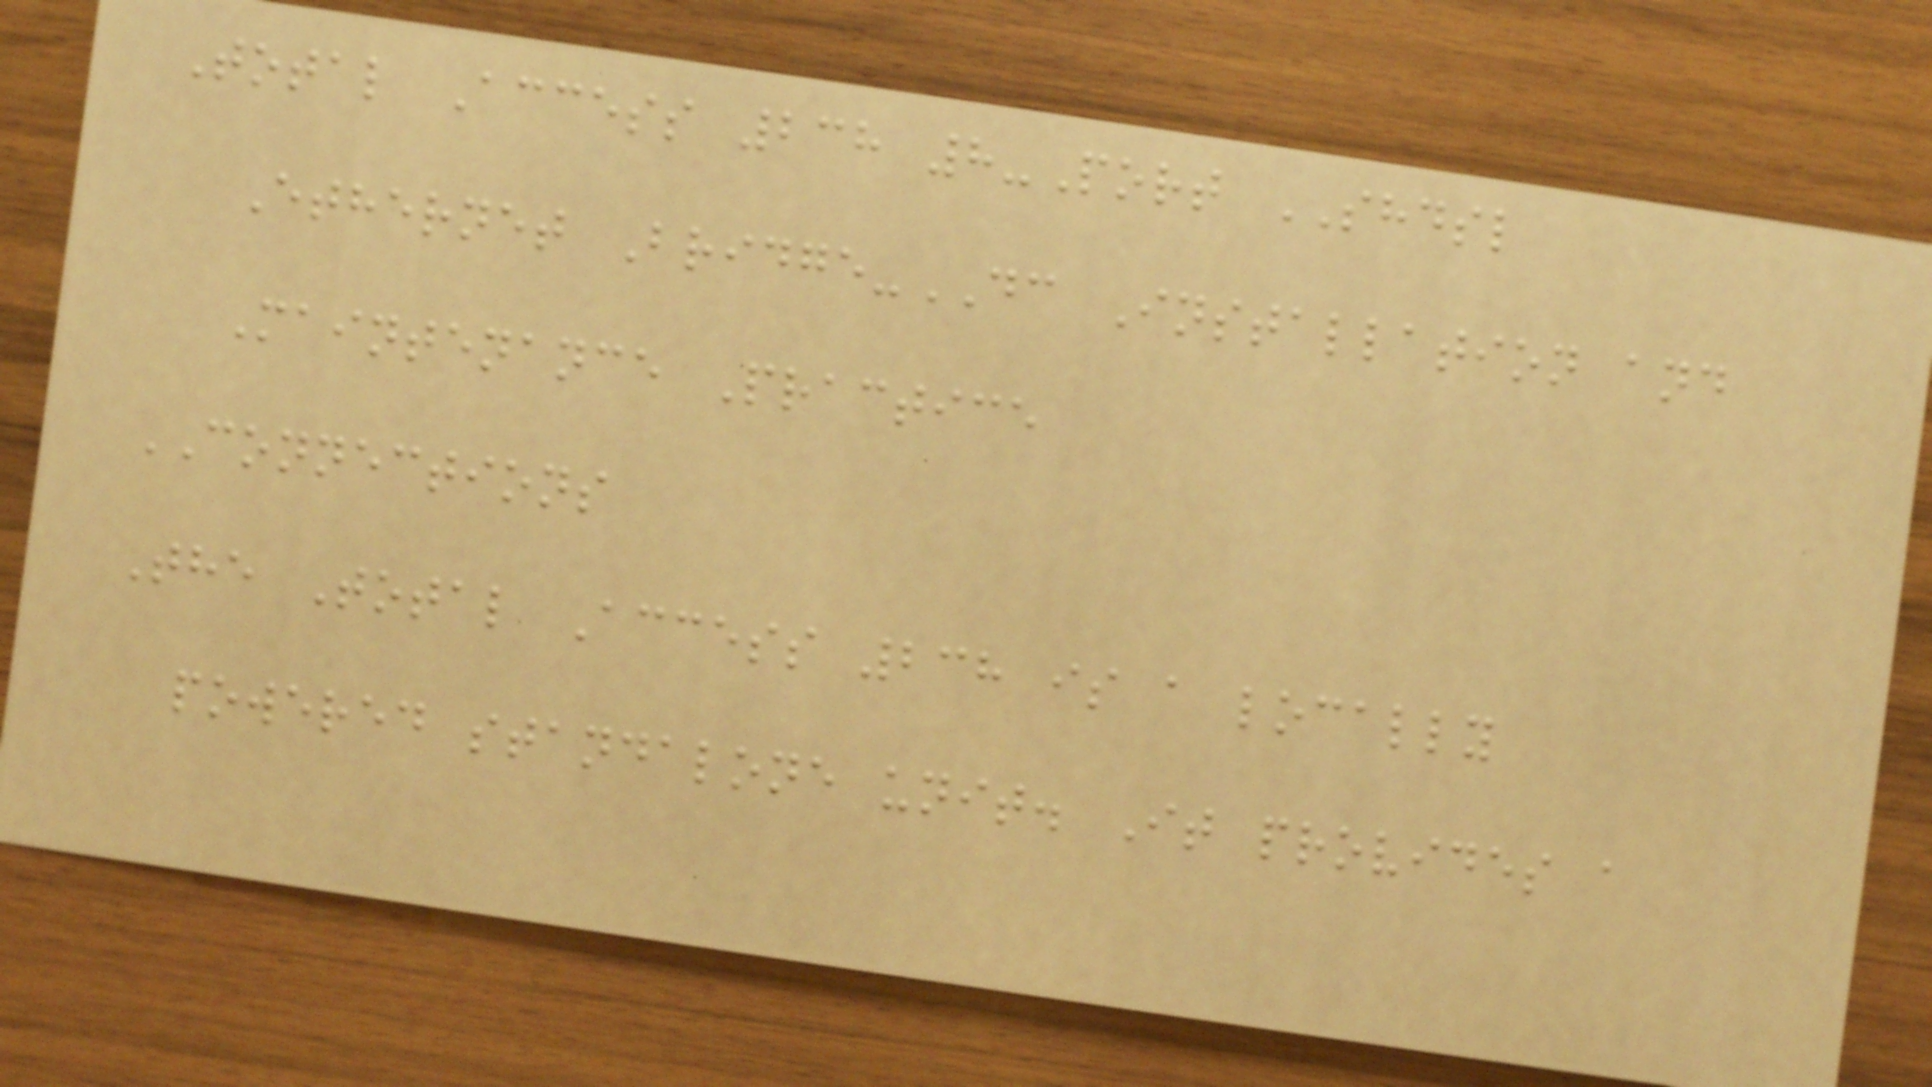Total Access 238 8-Port SHDSL
Ethernet Bridge-DC Installation and
Maintenance Practice
CONNECTIONS
The Total Access 238 is a locally
powered standalone unit. It provides a
